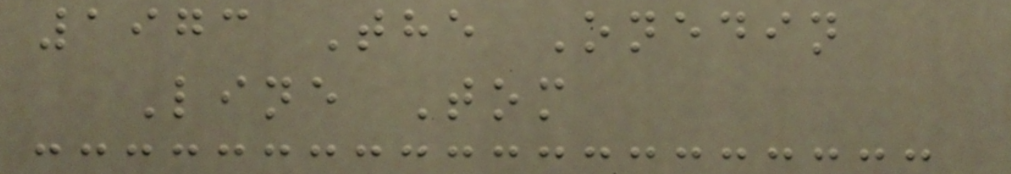1973 The Onedin
Line Tom
